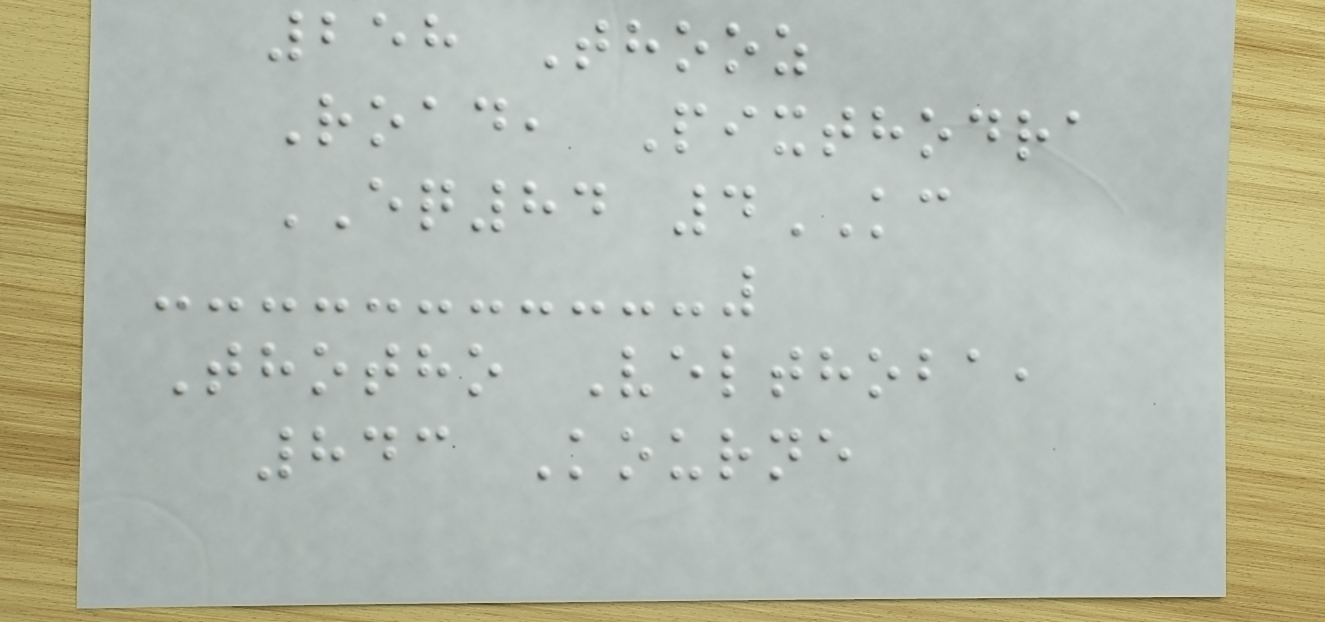258 Thooz
Road, Pixthodra
EQ84 4KC
Thotho Velthoba,
843 Kourne
